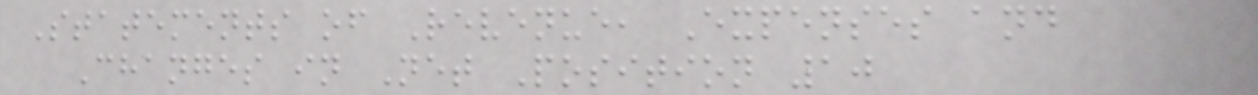Statements of Revenue, Expenses and
Changes in Net Position 10
